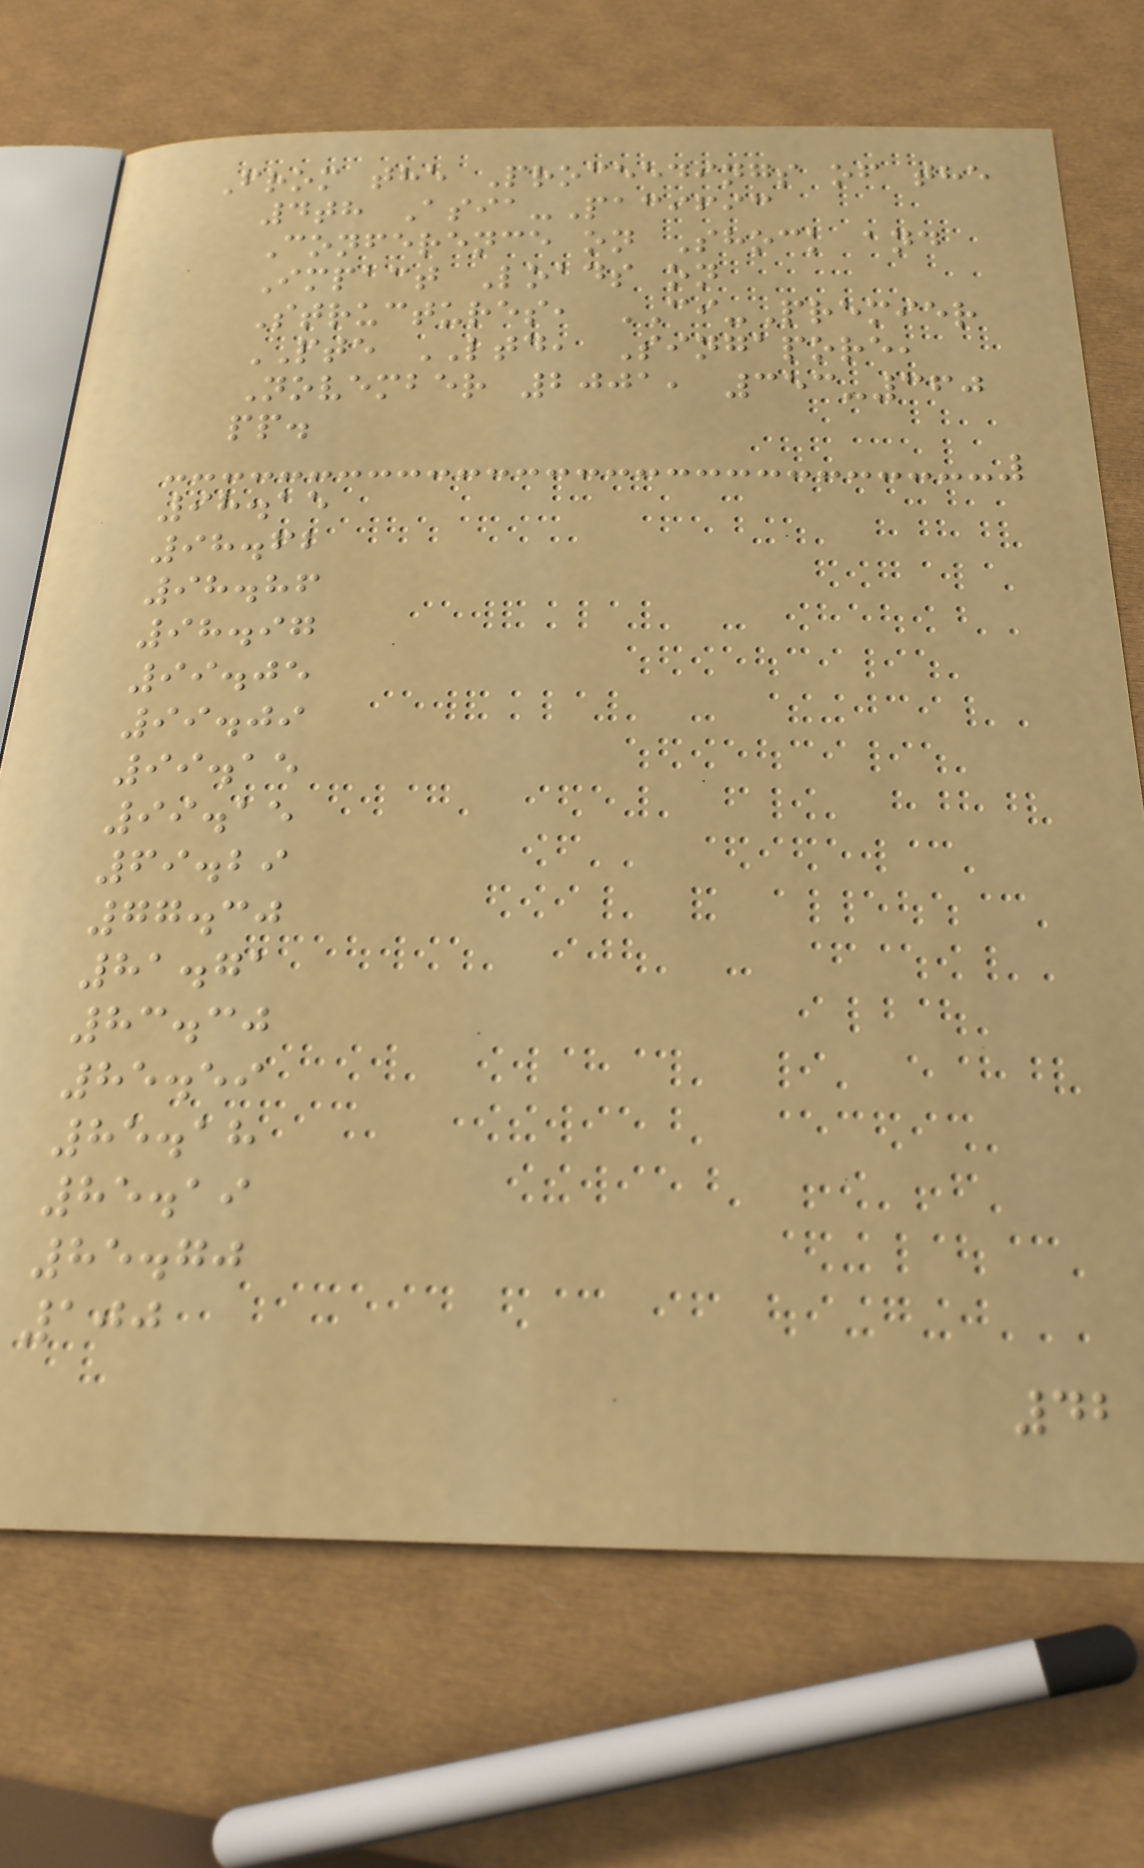From the Proceedings of the
4th Asia-Pacific
Conference on Shock and
Impact Loads on
Structures, CI-Premier
PTE LTD, Singapore,
November 2001, 353-360
pp.
98.15
98.62
98.86
98.97
99.05
99.09
99.15
99.15
69.29
77.30
81.71
83.30
85.59
85.18
85.19
85.70
100
42
